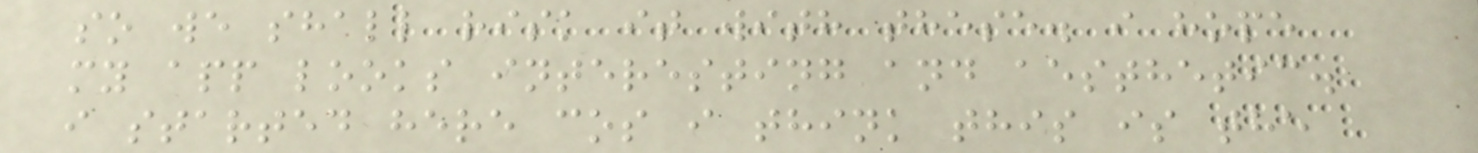so we shall risk it with these. i hope
my app looks interesting and aesthetic.
i started here cos i think this is the
